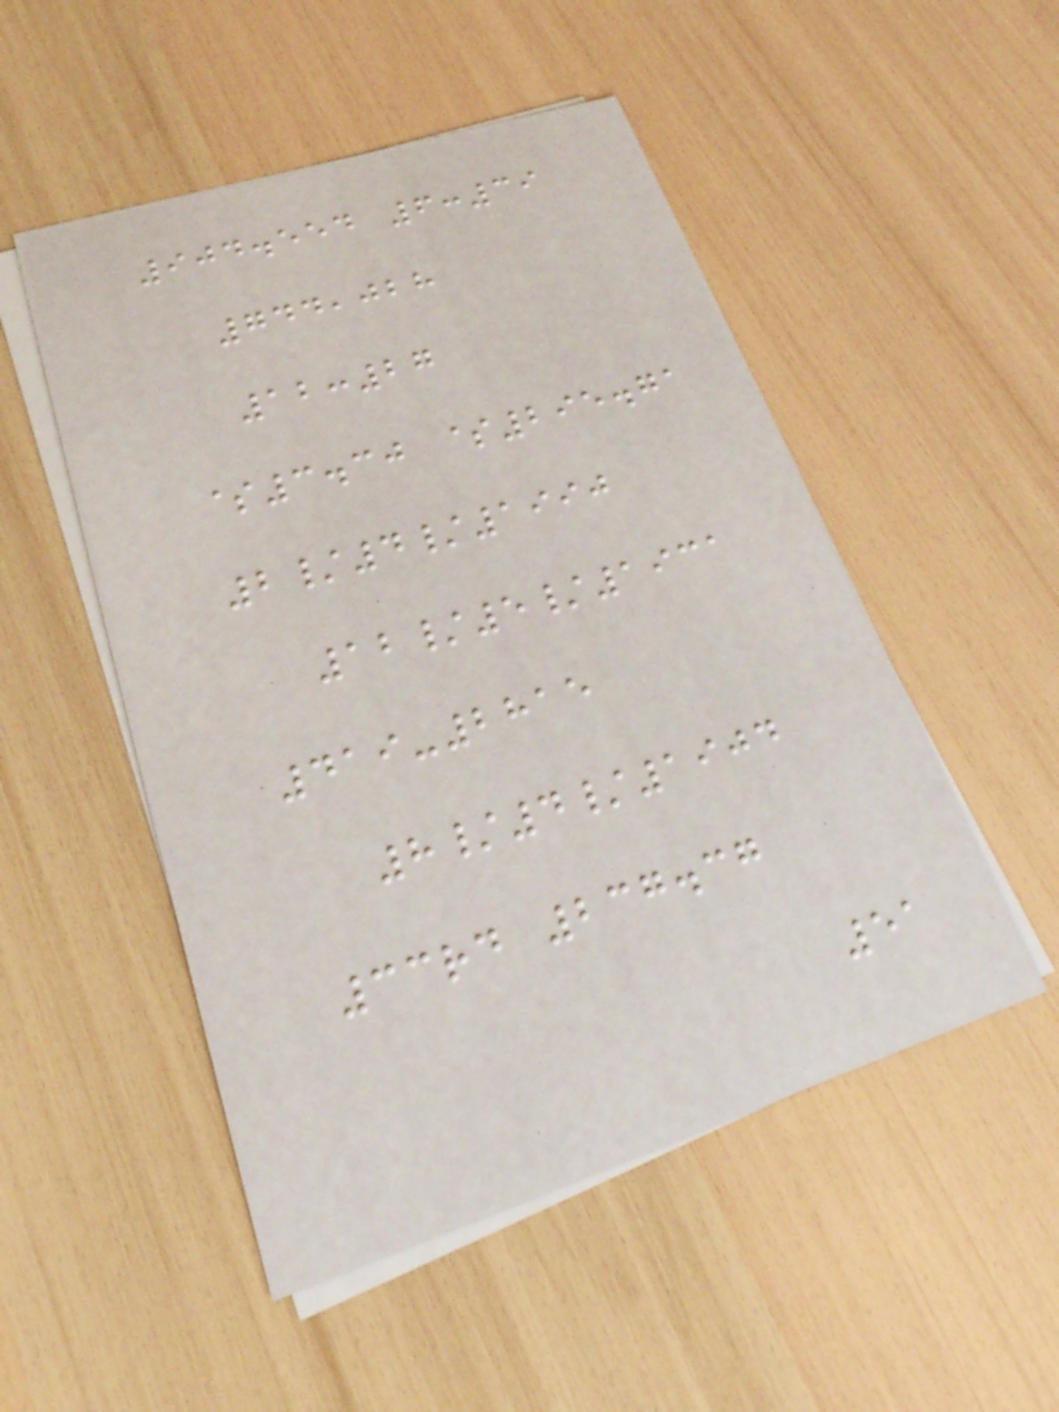904.554 6:39
744,028
12:27
$3.30 $295.71
2/4/1990
12/5/1931
419-2815
8/4/1904
33rd 237.37
51
